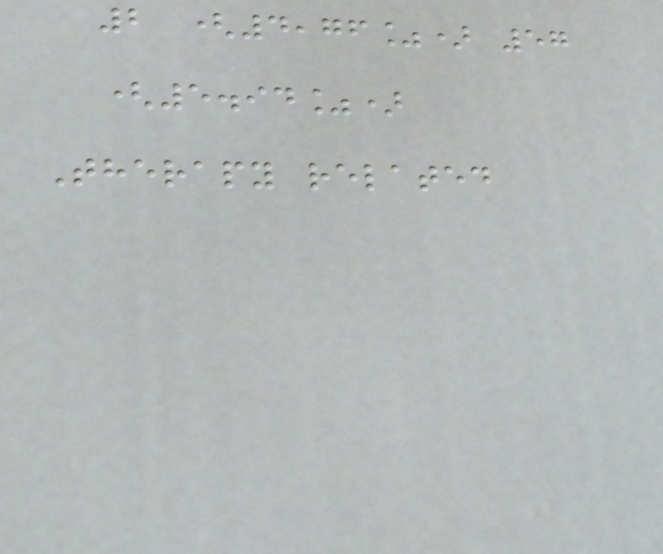2 (4,76%) 57
(5.94%)
Therapy related
